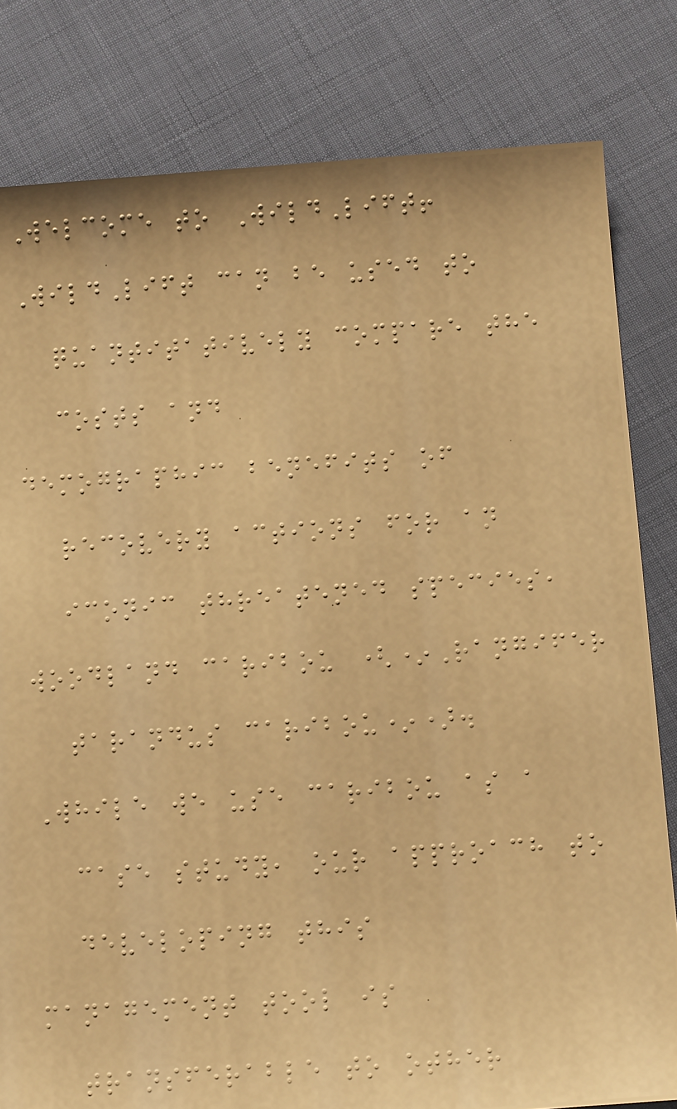Welcome to WildLift!
WildLift can be used to
quantitatively compare the
costs and
demographic benefits of
recovery actions for an
iconic threatened species,
woodland caribou (*Rangifer
tarandus caribou*).
While we use caribou as a
case study, our approach to
developing this
management tool is
transferable to other
